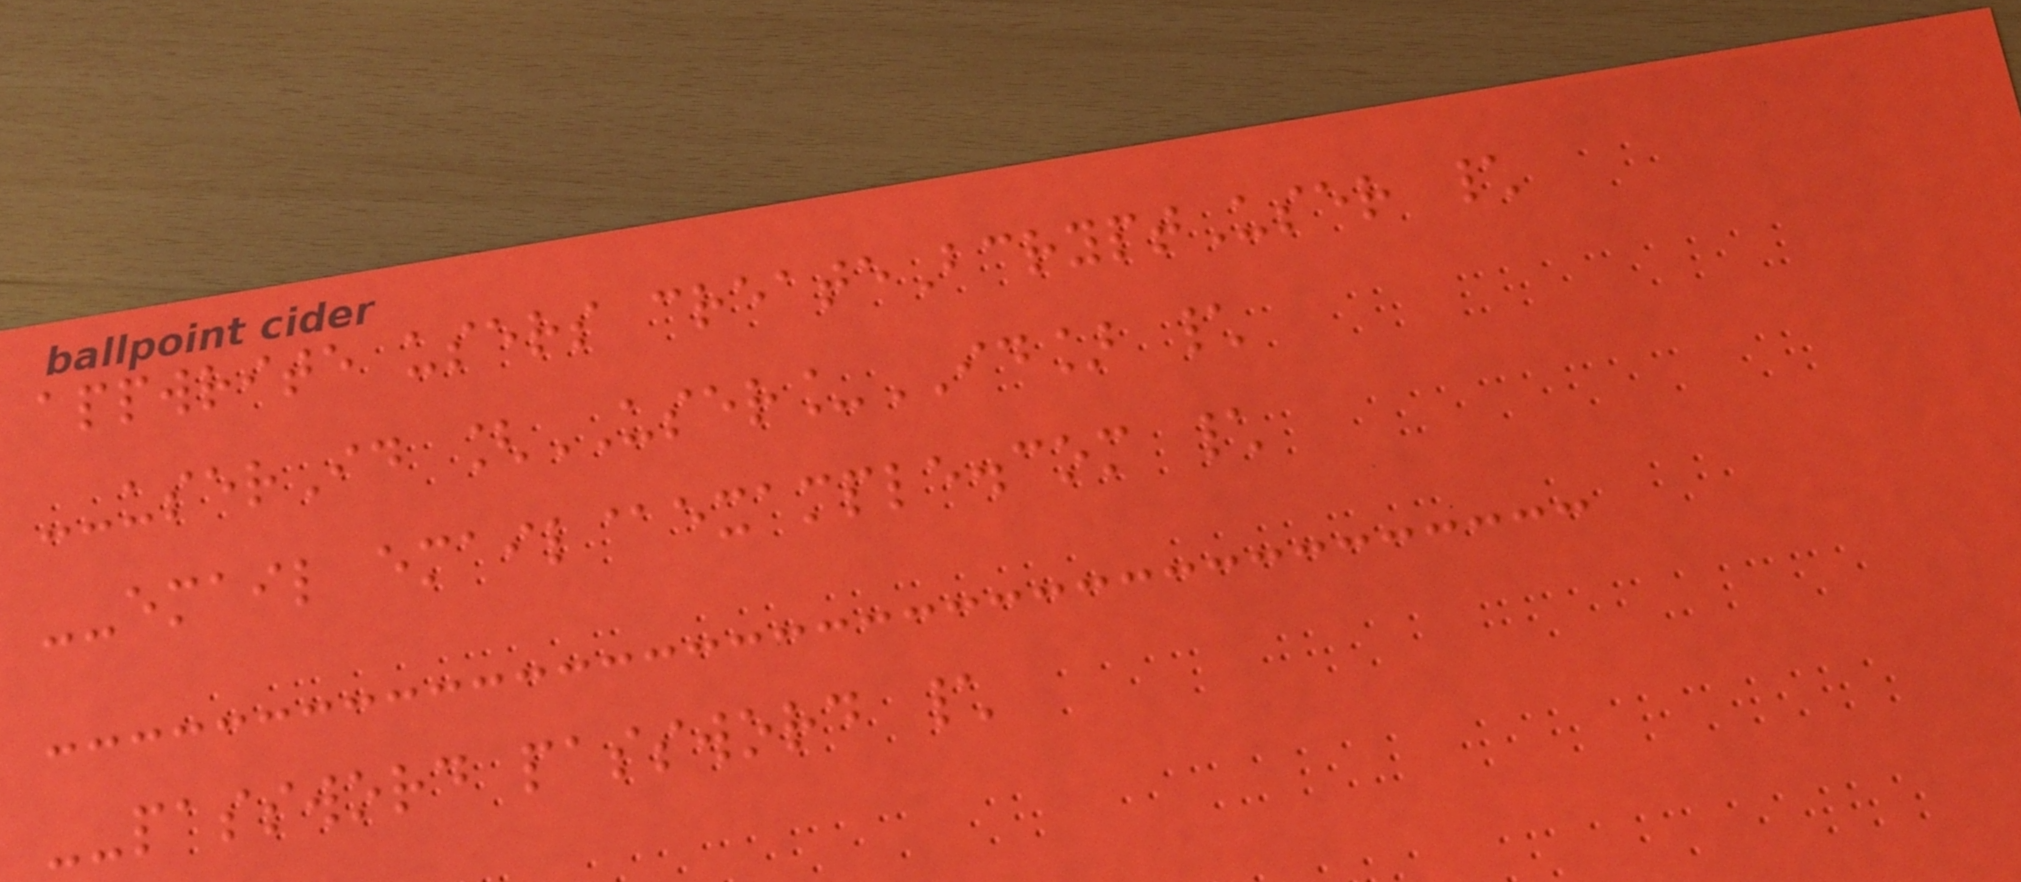appwrite users createBcryptUser \
--userId [USER_ID] \
--email email@example.com \
--password password \
